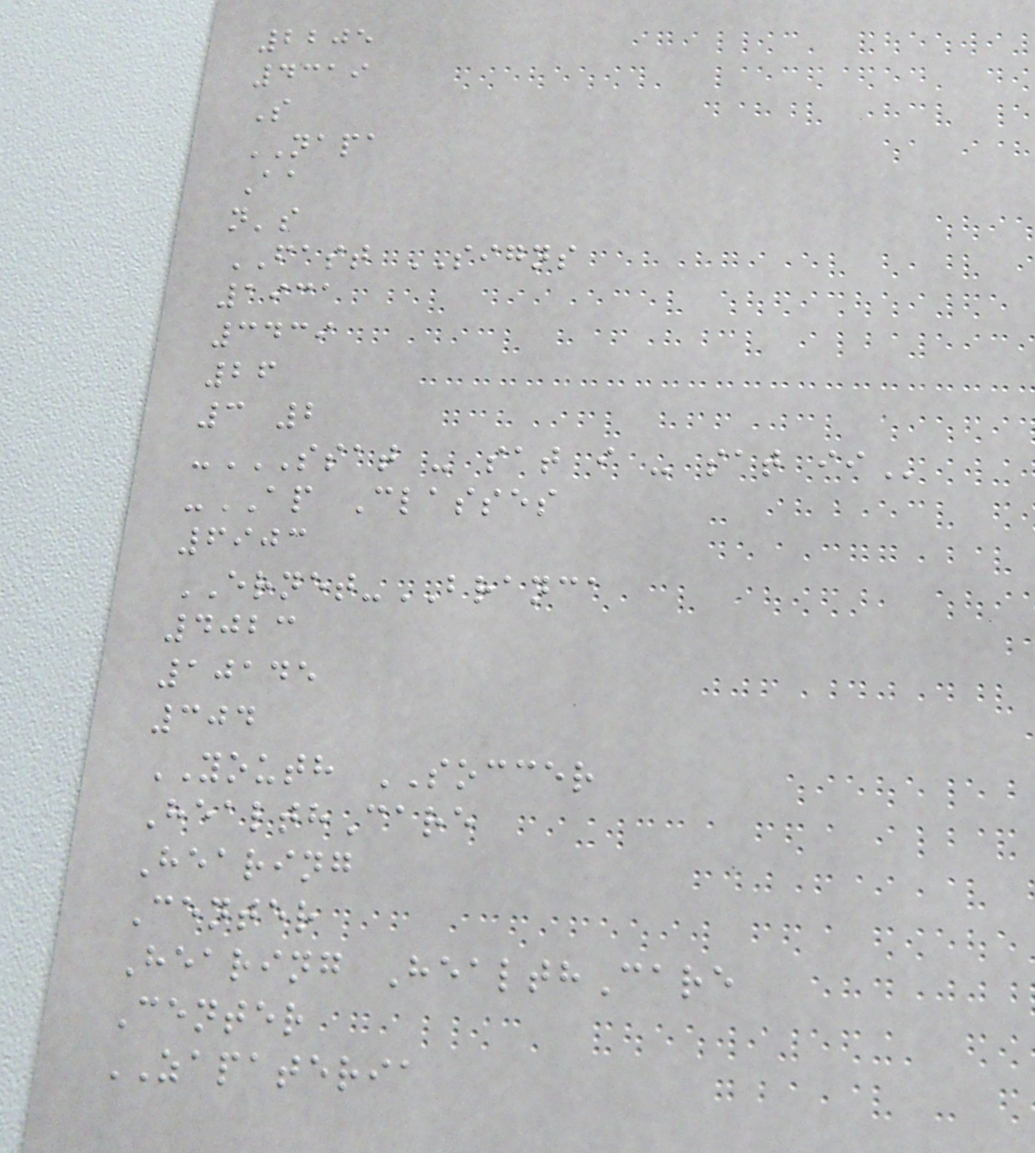2205
4319
S
NAPA
Aa
n's
FAST SIGNS
1931
3439
26
3 2
-SSAT - SAT I - SAT II
-AP Classes
6903
ERNET-BRANCA
4023
10145
304
YOUTH SOCCER
HealthCare
Hearing
Center
Hearing HealthCare
Center
ZAPATERIA
